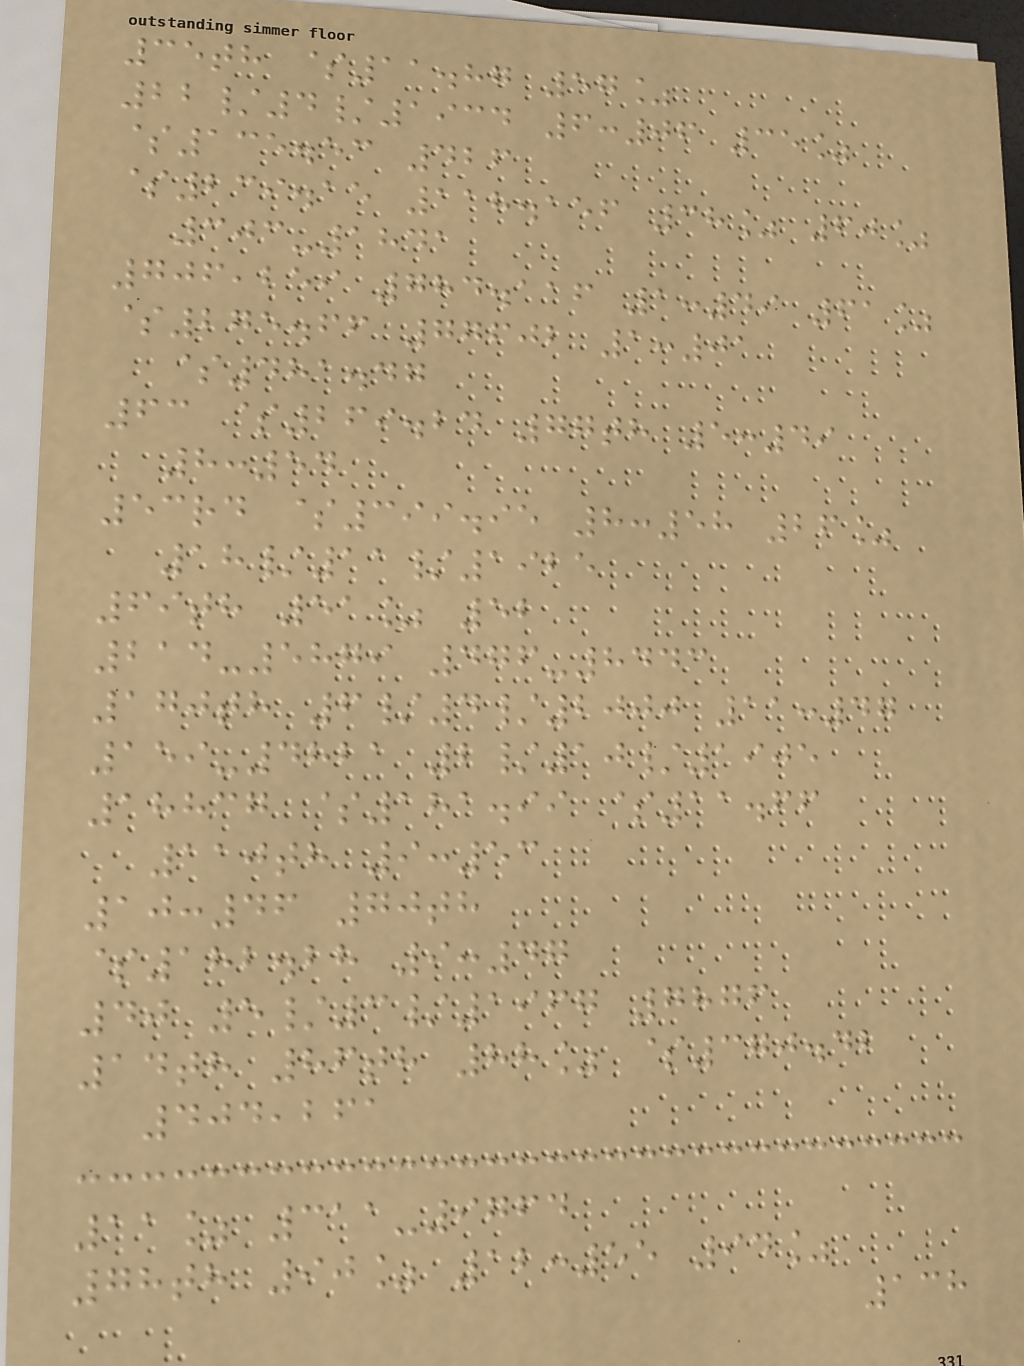35th $11.87 57%
22/4/1934 6:06 35%
$135.53 426
$239.15 118.156 38% 60%
303-1841
706,259 784.116 1:49 61%
$275.66 77602 1:01
$481.47
63 $269.24 77th 5:49
8:54
53rd $399.95 8:58 26%
18/11/1925
69th 51% 52
214-5879 476-8443
170th 6/4/2000 11:47
159-4821 2/10/1905
18837 $181.99 $11.66
110th 9:53
10:46 70th
$182.28 9:47
40 5/3/1967 7876
14th 86th 88% $370.42
404,261
11% 311-9764
78th 90% 12:55 94%
138
